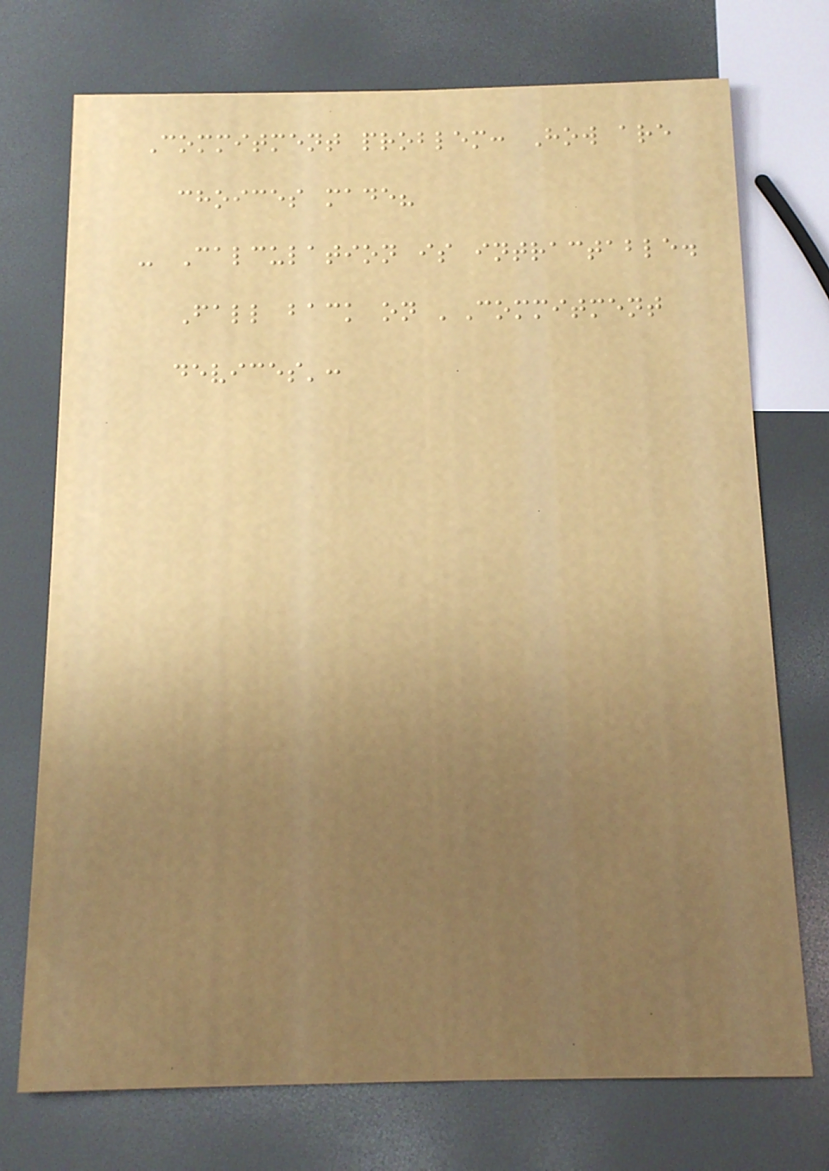Commitment problem: How are
choices made?
- Calculation is intractable.
Fall back on 'Commitment
devices':
